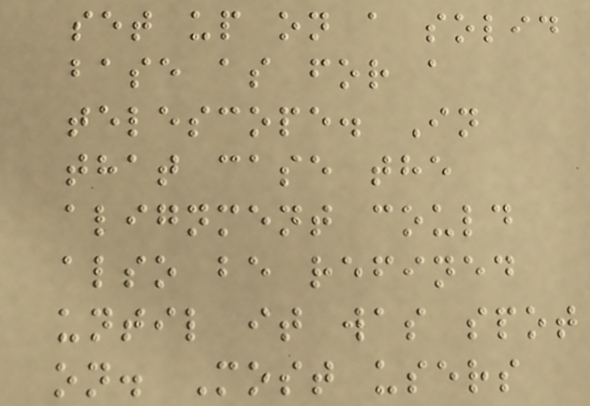set up on a solid
base as for a
telescope. In
that case the
alignment could
also be refined
until it was spot
on. Most users
